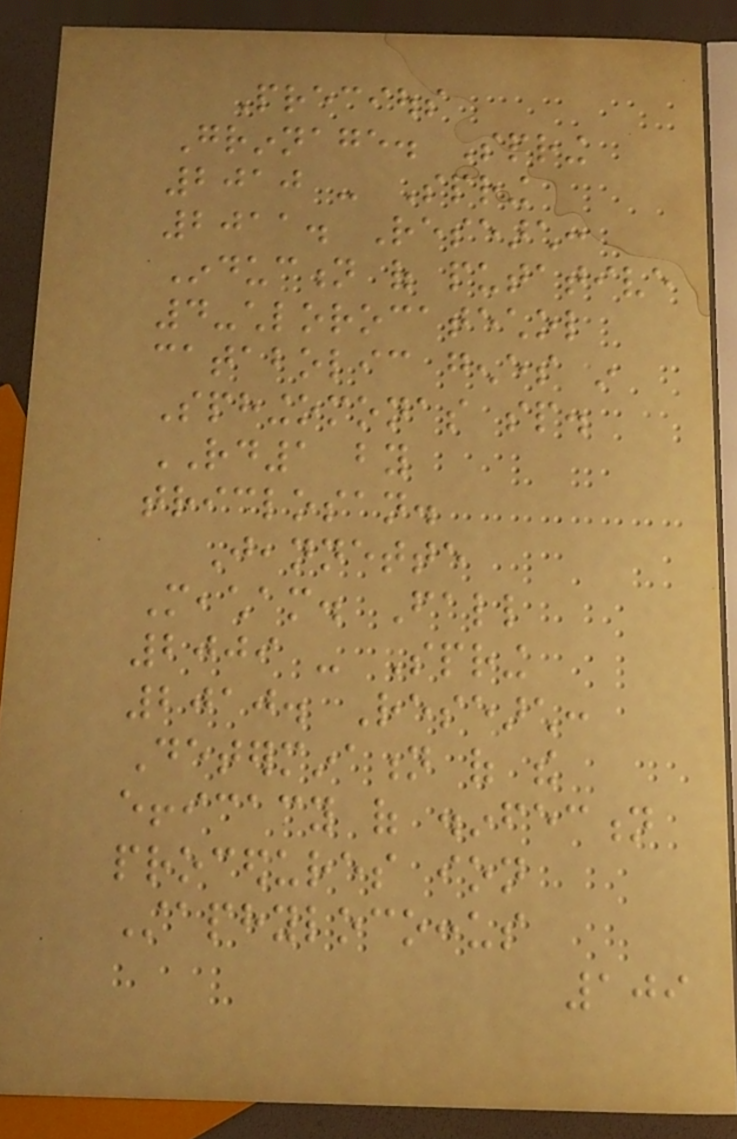Precious
Grinnage. Spring
2010 - Spring
2011. Research:
Induction of putative
4-chlorocatechol
catabolic genes in
Sphingomonas sp.
RD1 by
triclosan.
Jeannette
Meacham. Fall
2009 - Spring
2010. Research:
Determination of the
efficacy of disinfection
procedures ion
Staphylococcus
109
